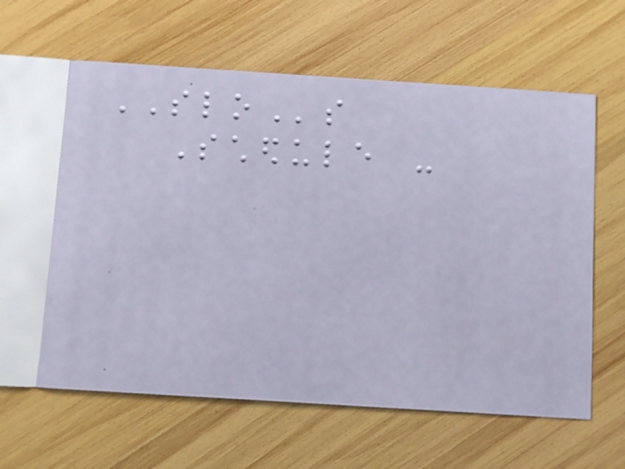SLOs
Schedule -
